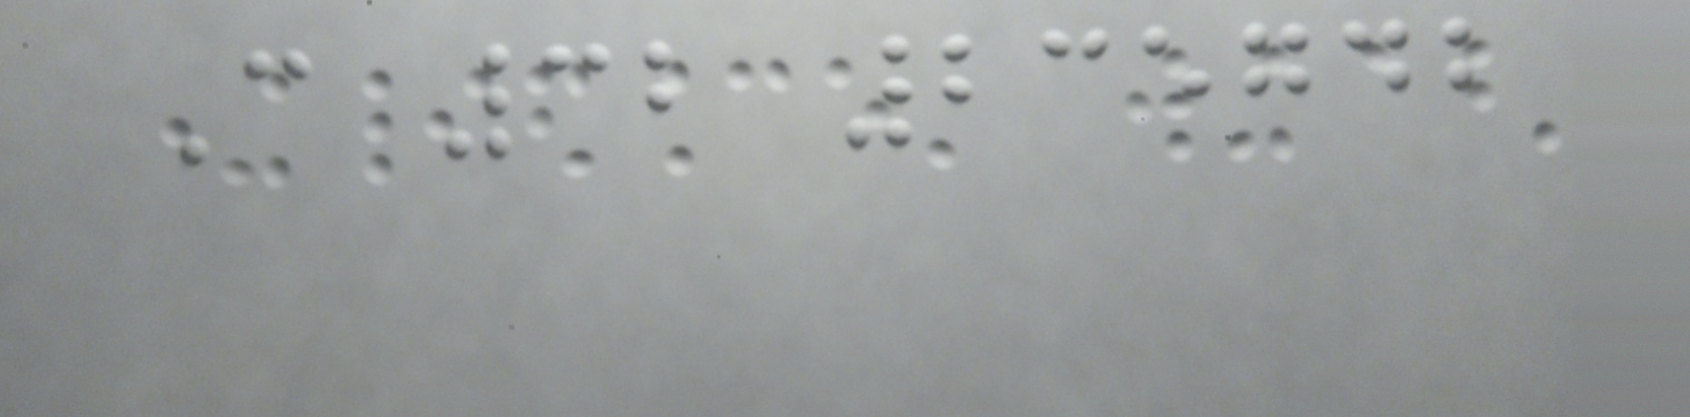C 32 235742
